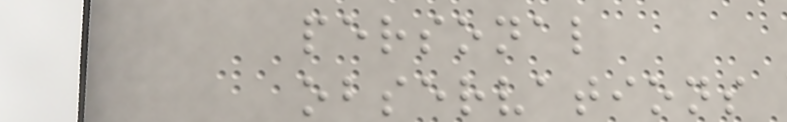personal
observations
